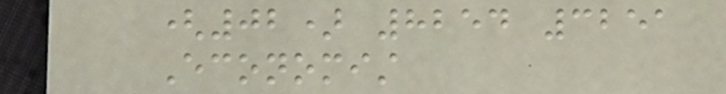(02) 8254 3251
Economist
